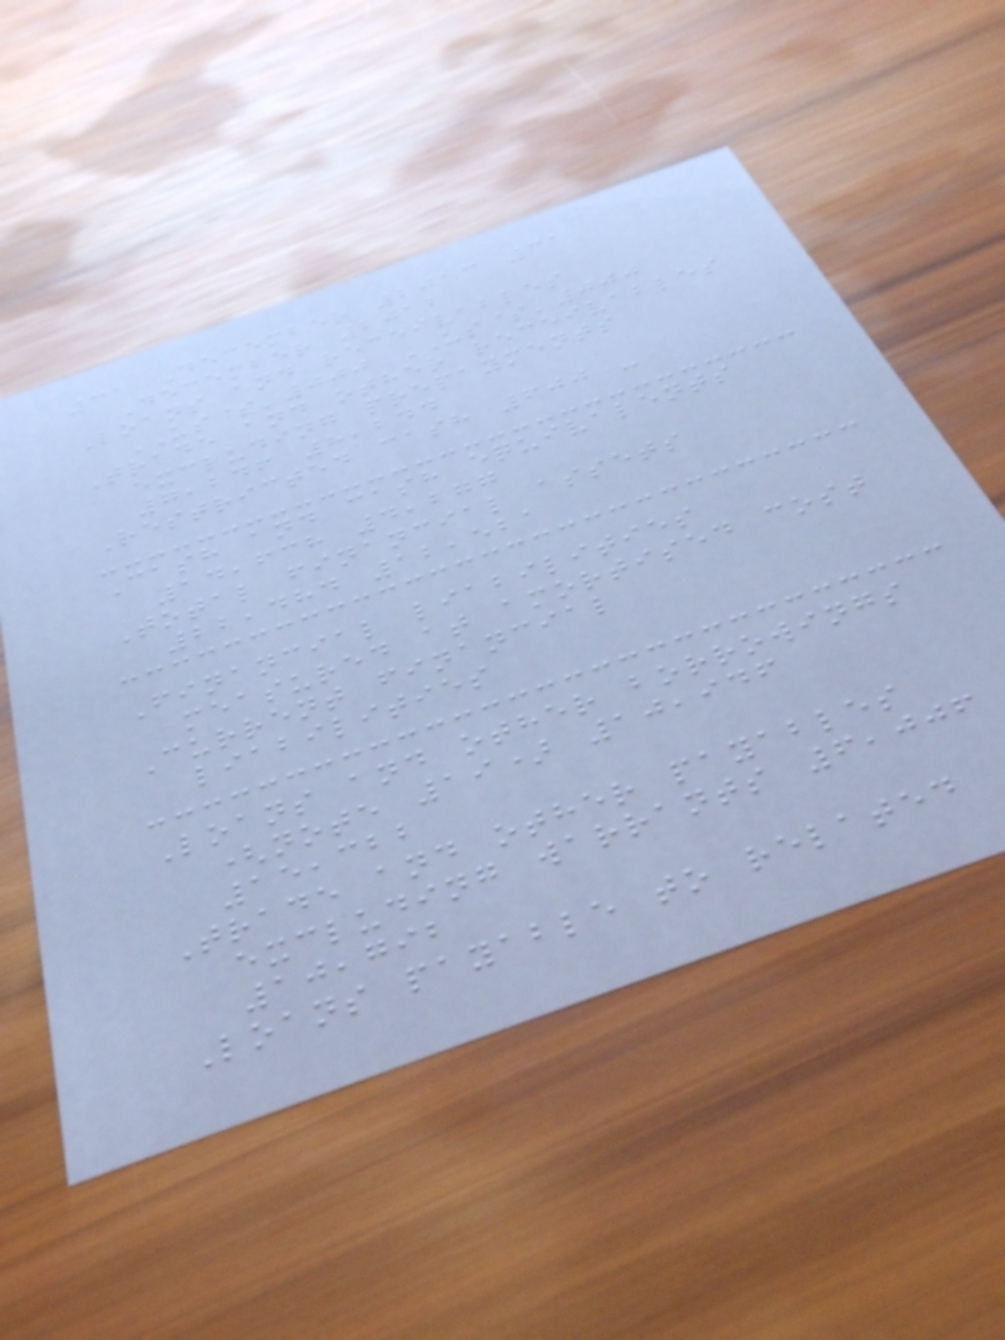31 December 2013 31
December 2012
Loans and receivables
US$'000 US$'000
Trade and other receivables
excluding prepayments
7,246 8,244
Restricted cash 600 -
Cash and cash equivalents
14,638 4,277
Total financial assets
22,484 12,521
Financial liabilities
measured at amortised cost
Current financial
liabilities
Loans and other borrowings
(note 19) 10,946
15,322
Trade and other payables
excluding warrants 6,006
10,792
Loans payable to related
